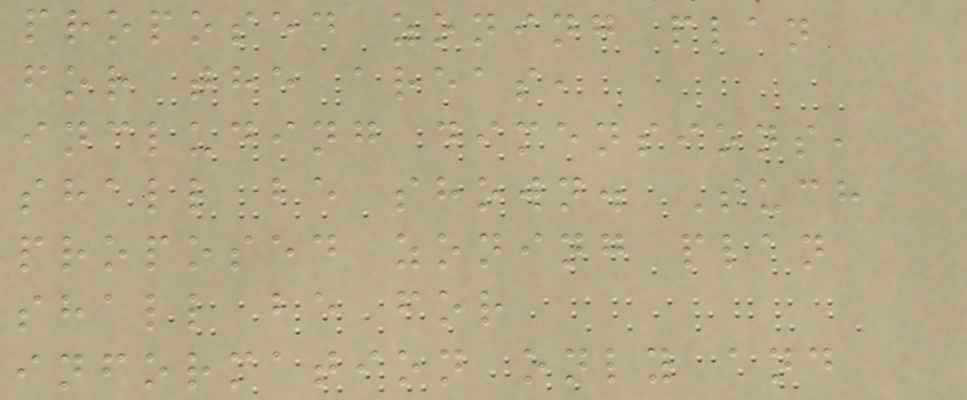proposed zoning plan
for the areas,
including dimensions,
shall be shown. Such
proposed zoning plan
shall be for
information only and
